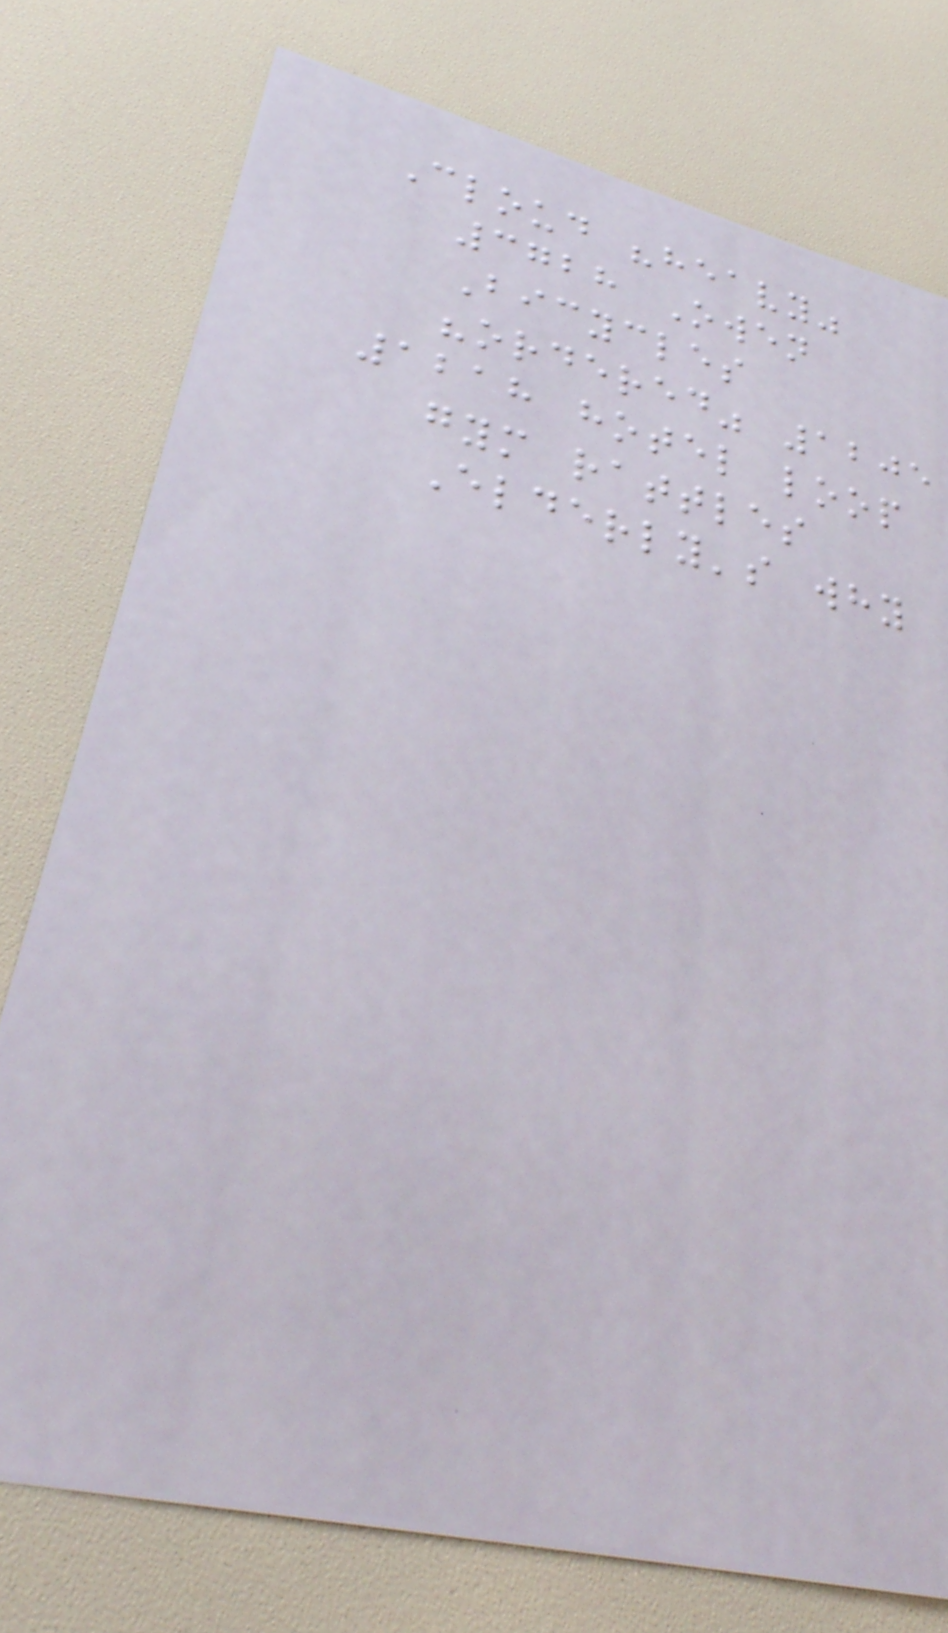Cloud "heavy"
3728 Owen
Bicycles
"ordered" 1205
1218 hotel loop
gym rattles
Elderly's why
